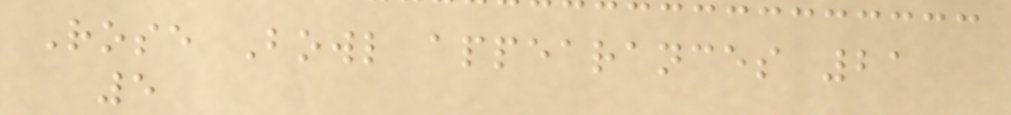Rose Bowl appearances 21
5
